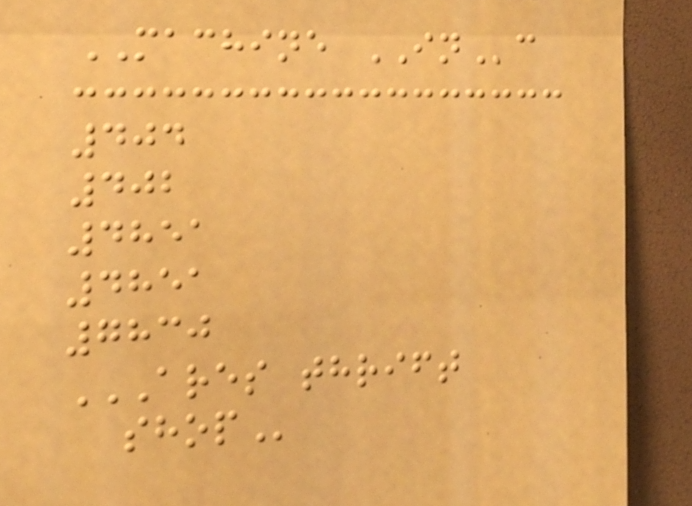MACHINE INc
404
402
4851
4851
7830
ARES THRIFT
SHOP
